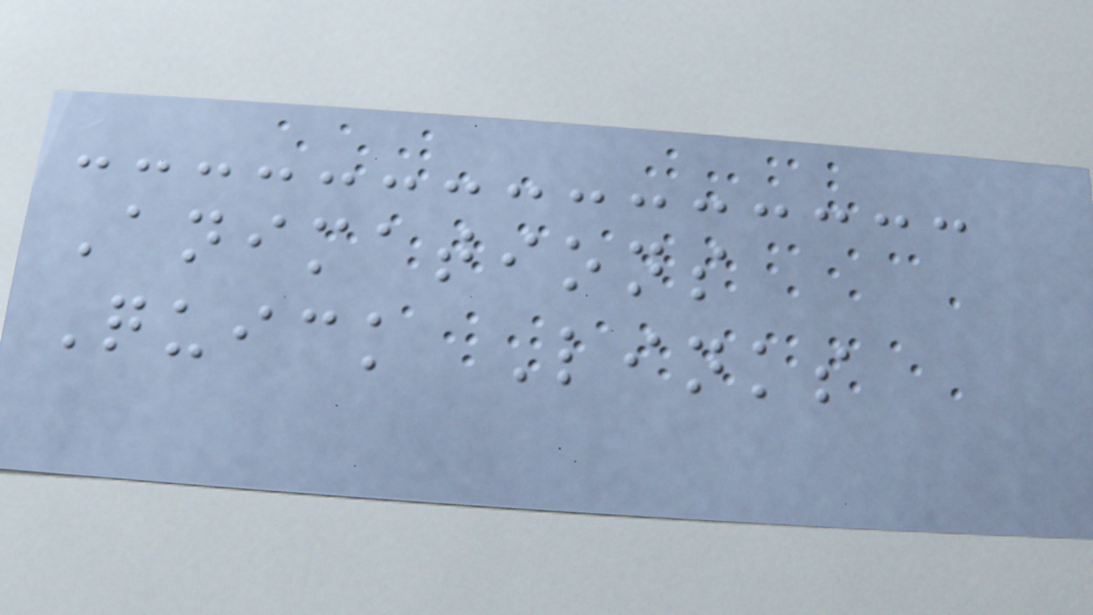Animations
Quick Links
